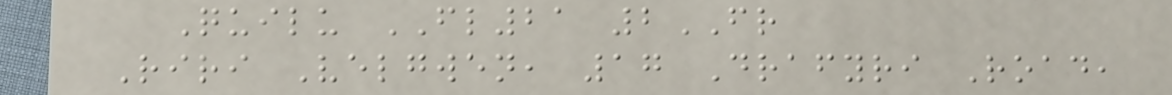Quilu FL21 2FR
Riri Velgwen, 17 Drafyri Road,
